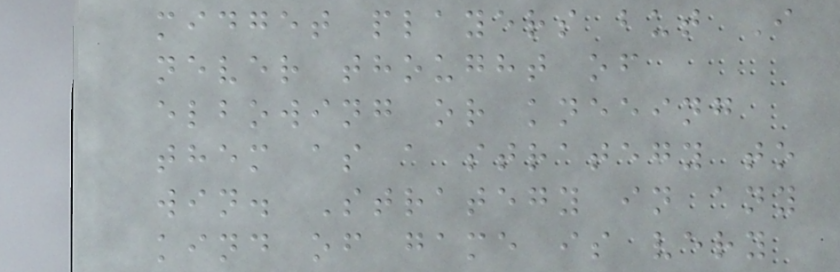midget players but I
never thought of
elbowing or kneeing
them as a strategy to
win. Strategy in any
kind of game is very
